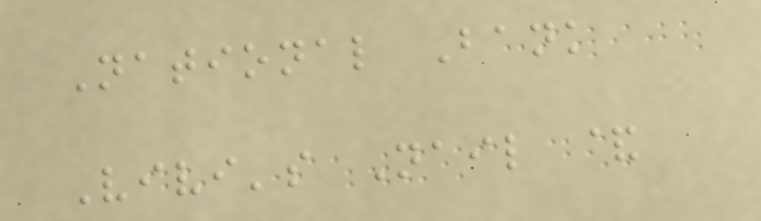National Bank
Vivi's Nail &
